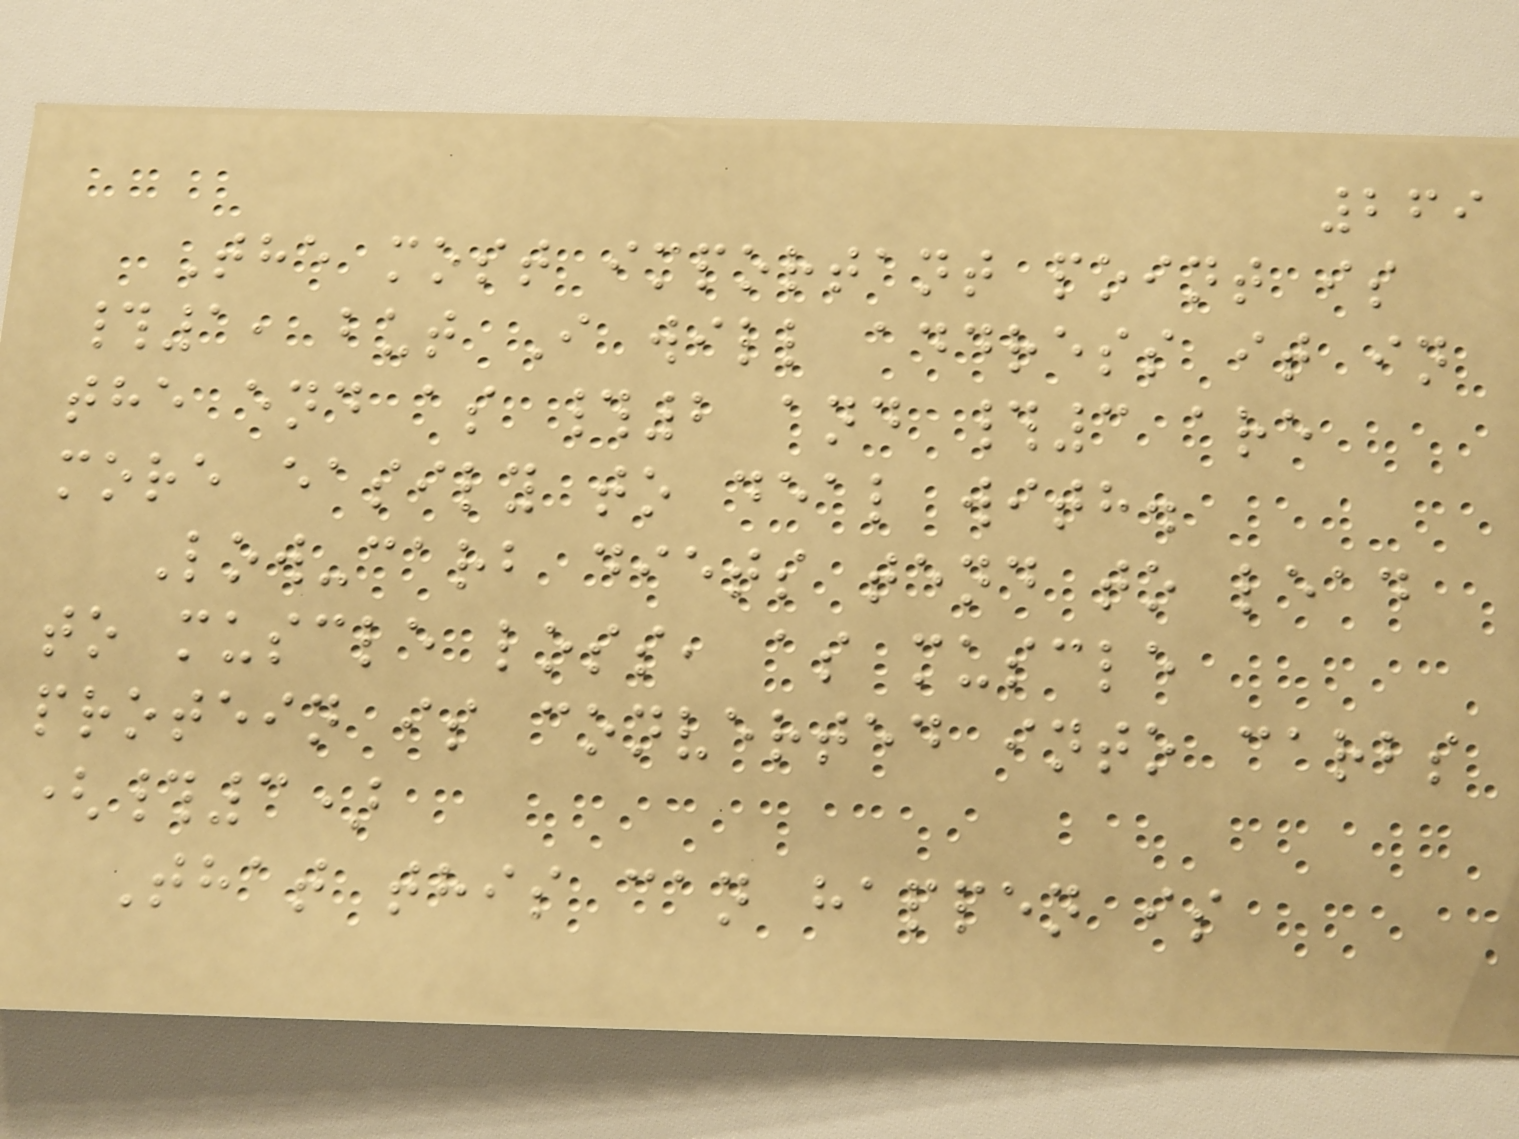269
The most important point is
#1, but I will address it in
the end as #2 and #3 are
more easily to deal with.
Low-carb diets tend to lead
to muscle loss, as muscle
protein is converted into carbs
(#3)
That this can happen is
